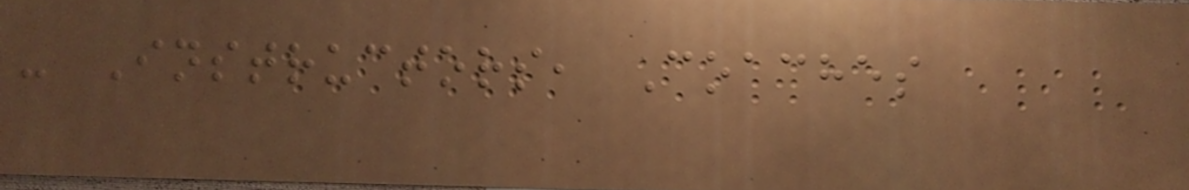- Instructors, Coaches
